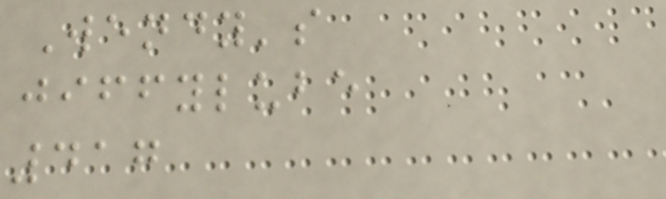Wendy's
jiffylube
417
